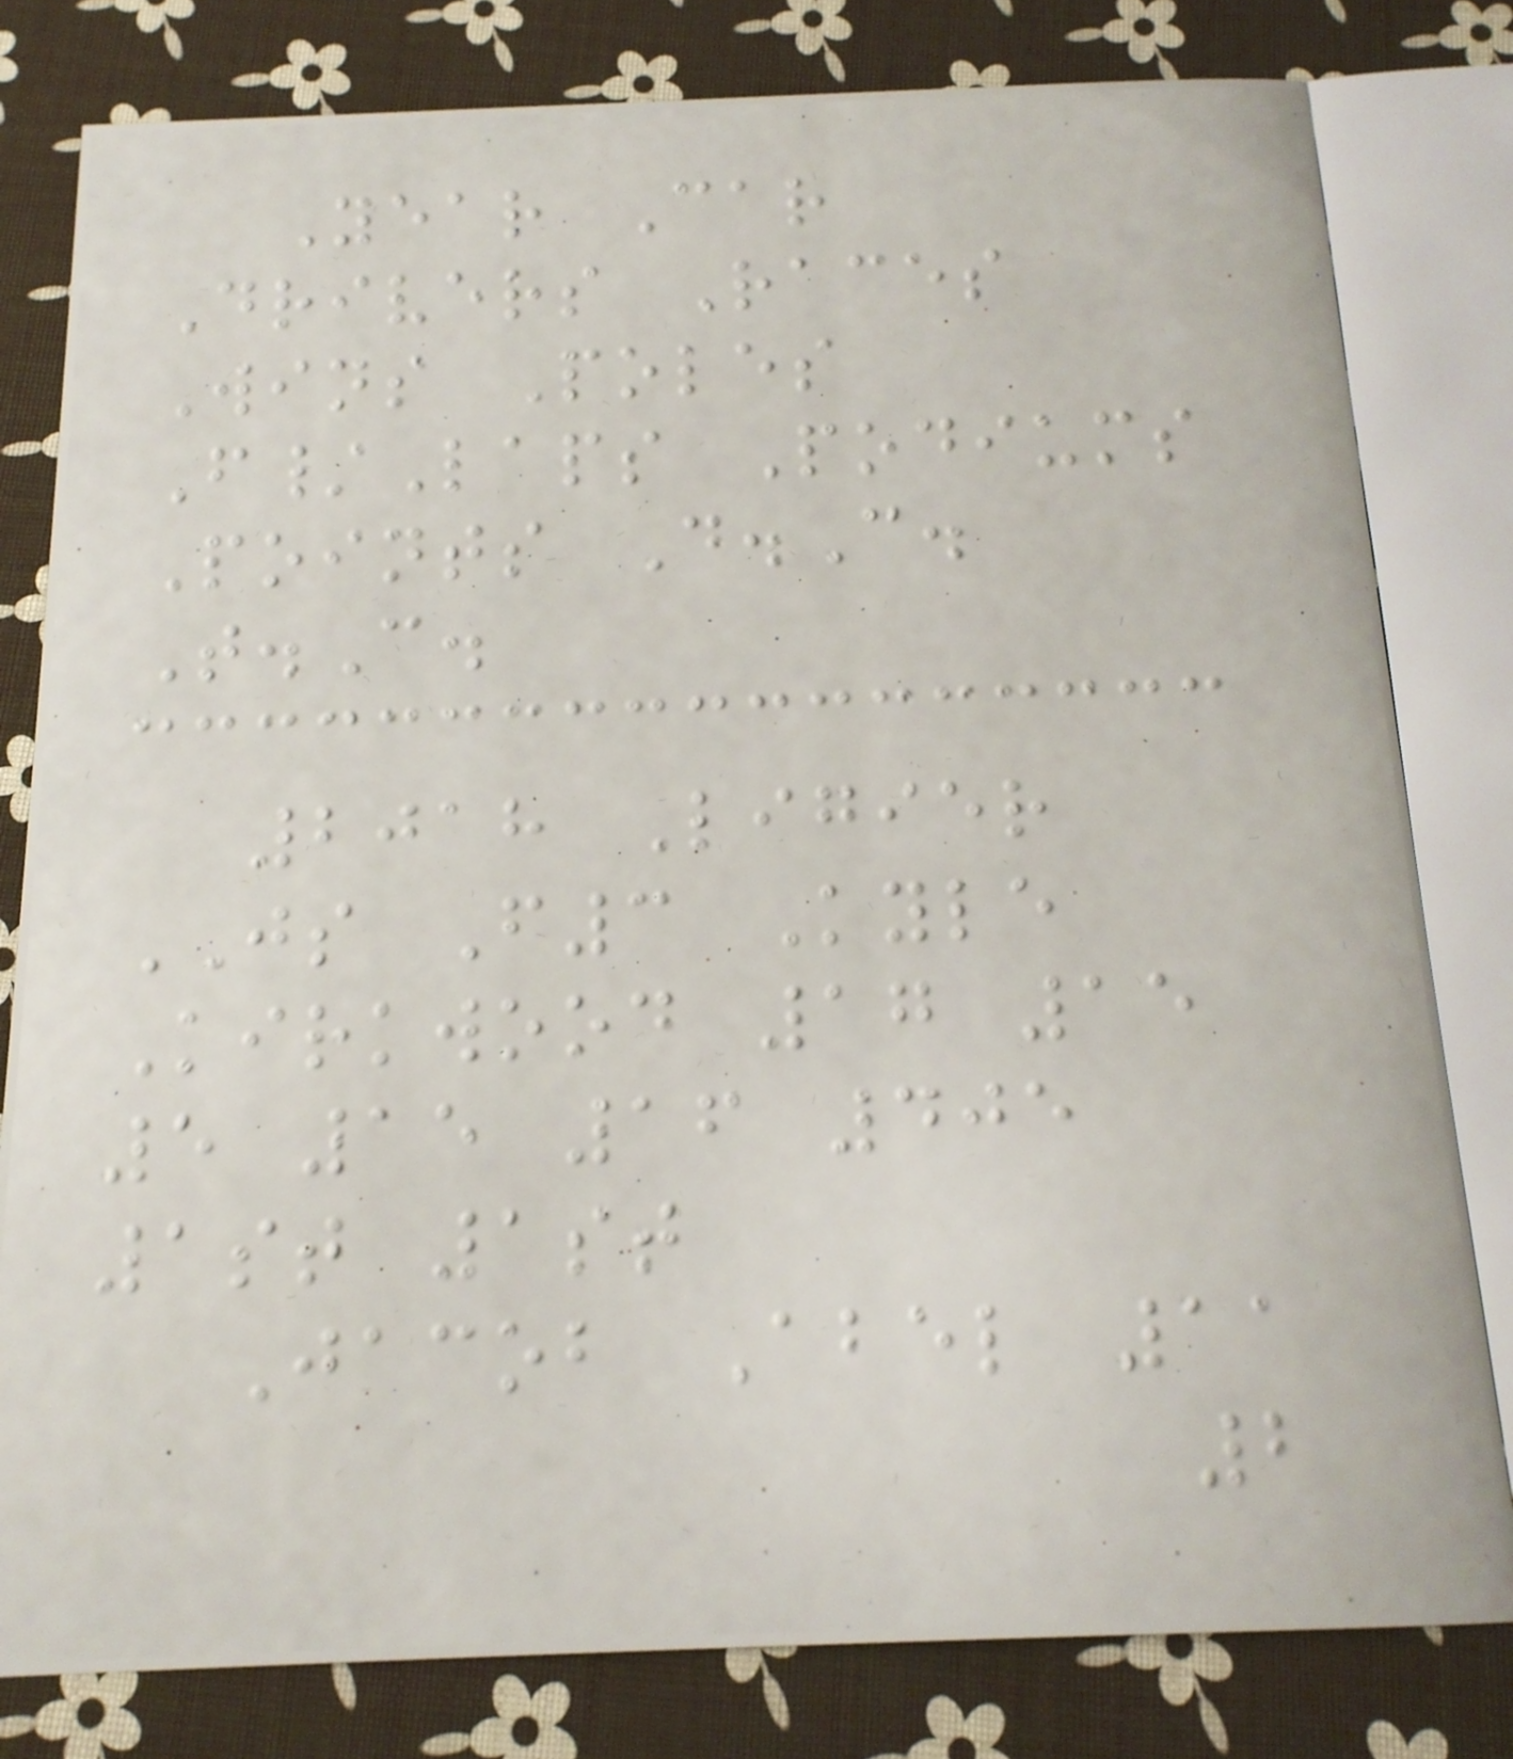Year Car
Drivers Races
Wins Poles
F/Laps Podiums
Points D.C.
T.C.
2018 Ligier
JS F3 Kyle
Kirkwood 17 15
5 15 16 405
1st 1st
Jacob Abel 11
2
